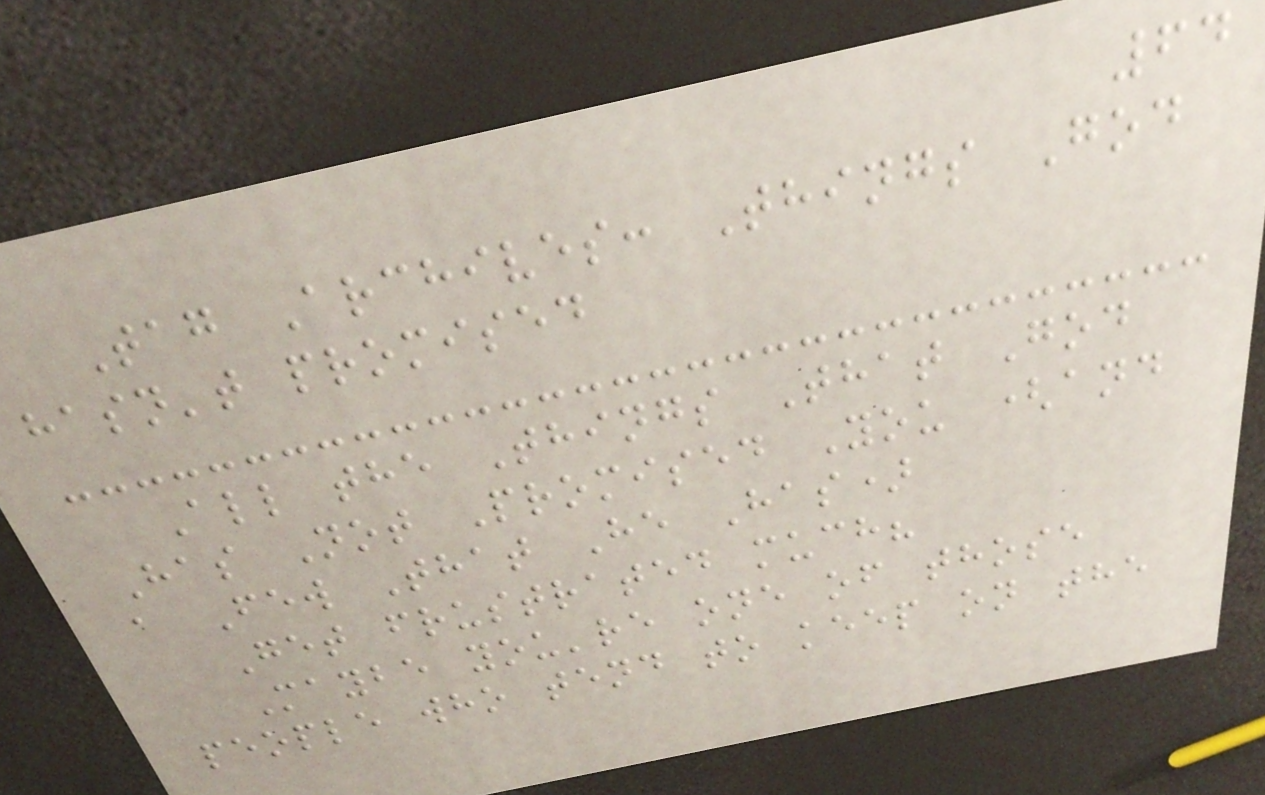64
Tag Archives: Things God
hasn't promised
All the Things That God
Has Not Promised You (and
a Few That He Has)
Get frustrated much?
Maybe you're one of those
people who tend to keep on the
